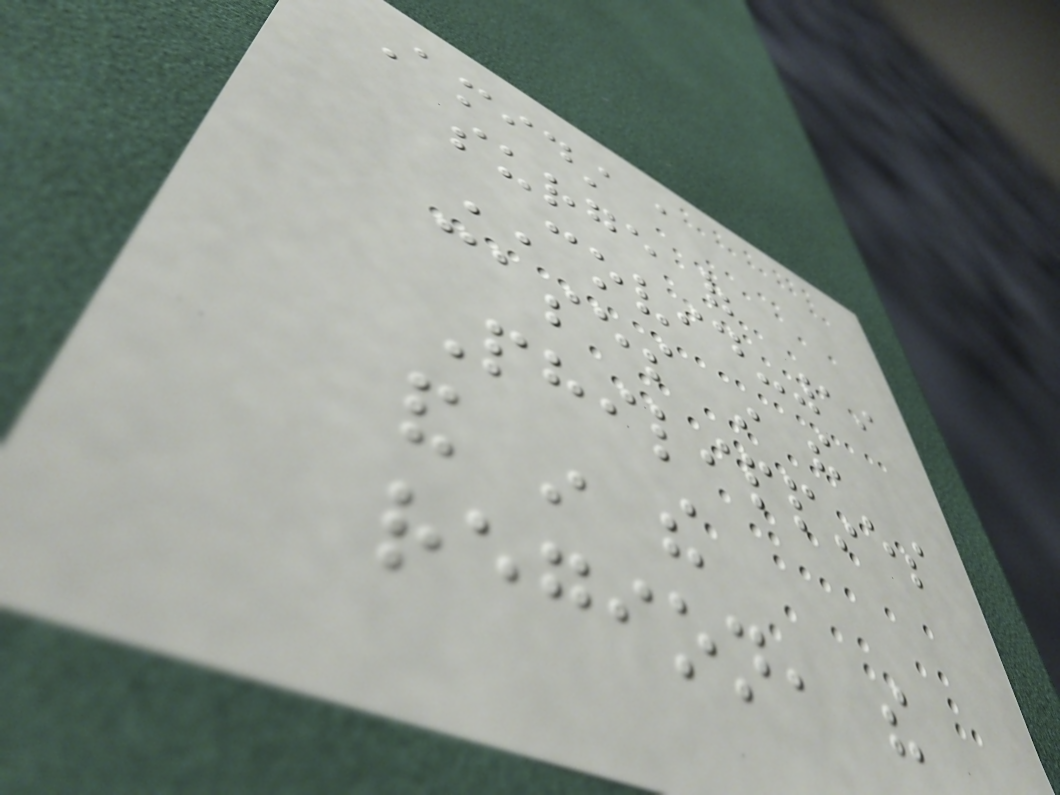Amidst a
surge of
COVID-19
cases in the
Philippines
and in the
region, the
